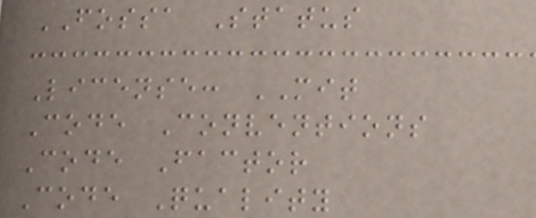FOSSA Status
License: MIT
Code Conventions
Code Factor
Code Quality
